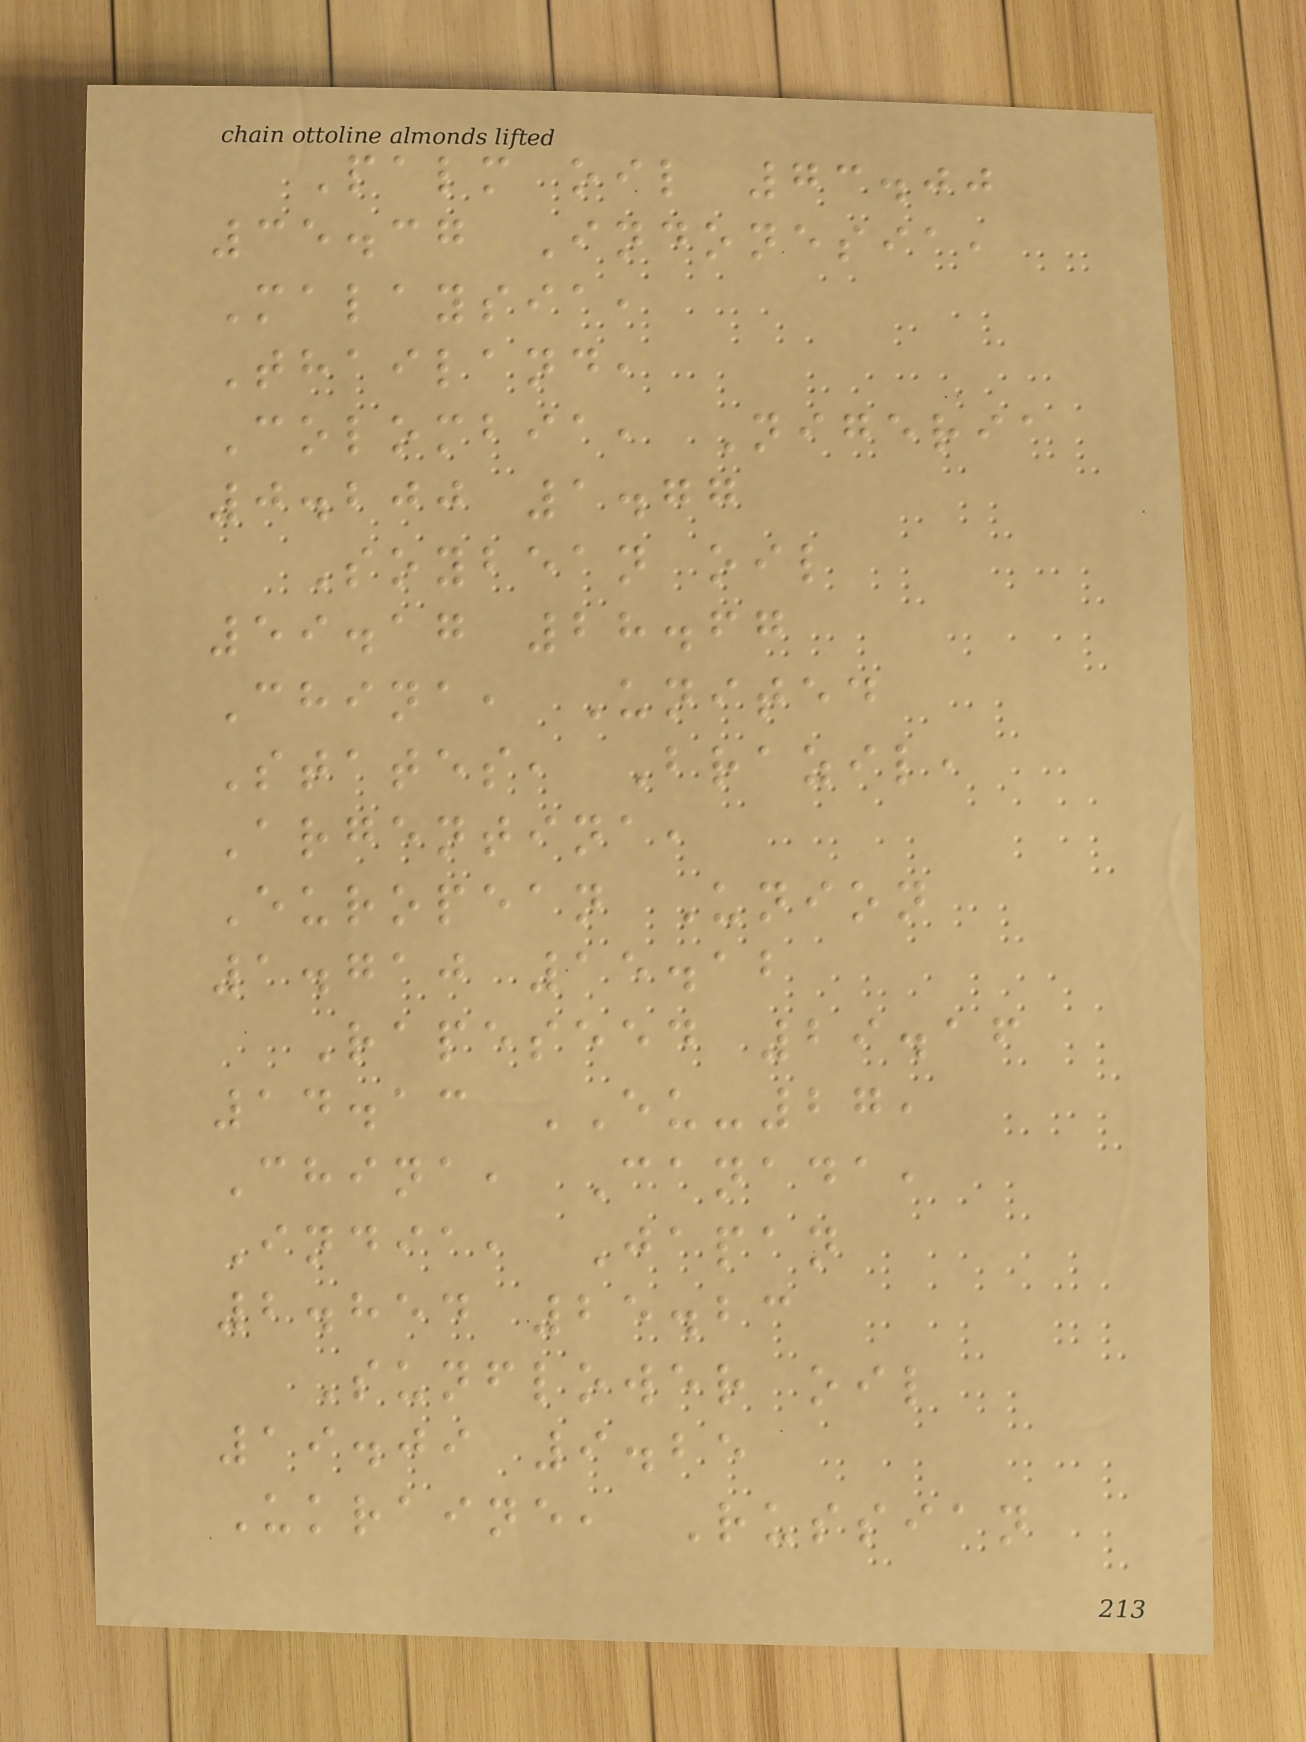Palm oil 73.00
35.37 Indonesia,
Malaysia,
Thailand,
Colombia, Nigeria
0.200 1.77
Soybean oil
59.17 28.67
China, United
States, Brazil,
Argentina,
European Union
1.710 15.12
Rapeseed 29.16
14.13 EU-27,
China, Canada,
India, Japan
2.854 25.23
Sunflower oil
19.09 9.25
Ukraine, Russian
